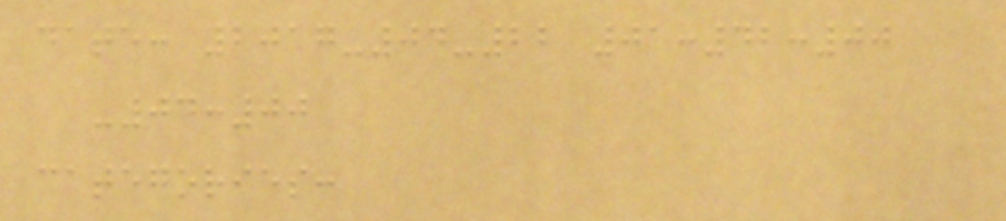date: 2017-04-22 01:42:00
-04:00
categories:
